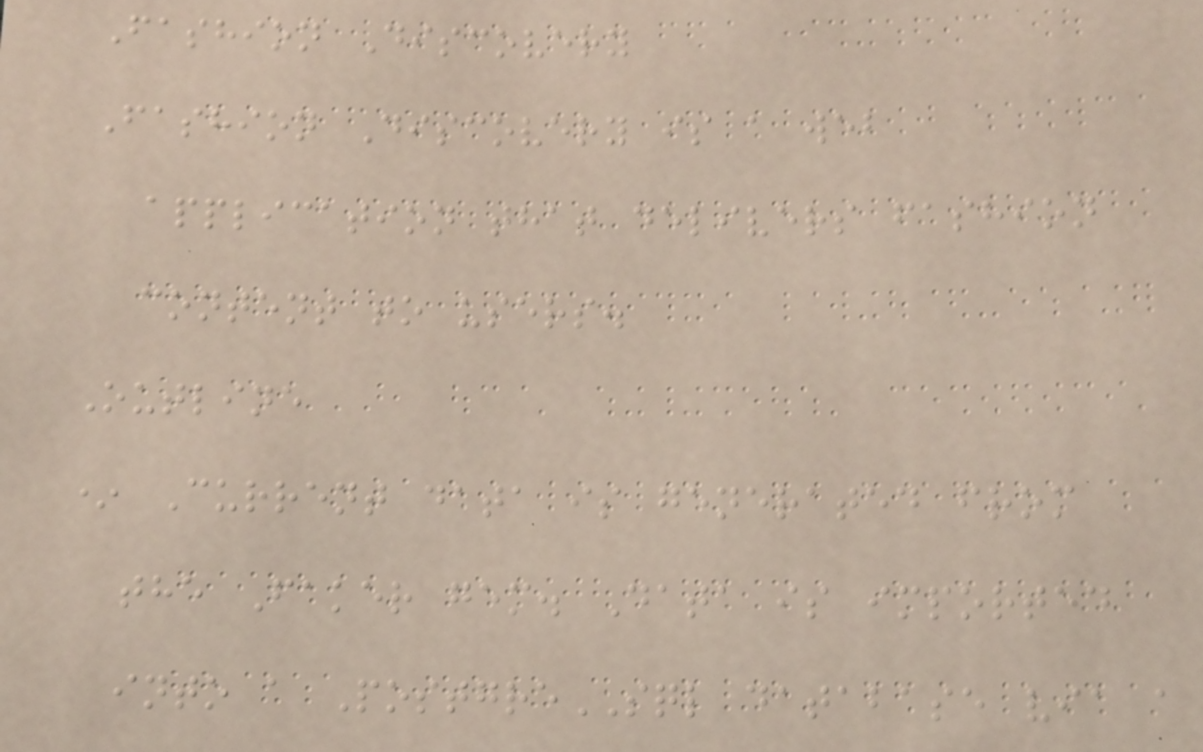Fashion Discovery
Fashion Discovery is a web
application that delivers fashion
content to users.
Outline
* Current data is generated from
the Faker gem. Data is imported
into a PostgreSQL database via a
